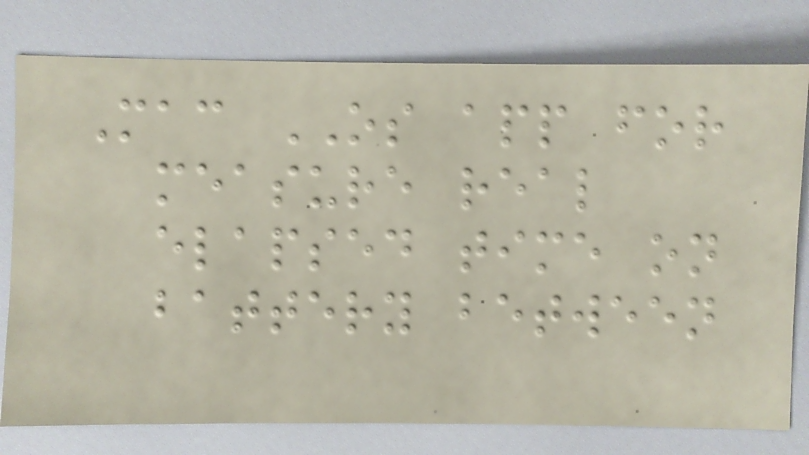Mac OS app for
measure real
elapsed time on
battery between
